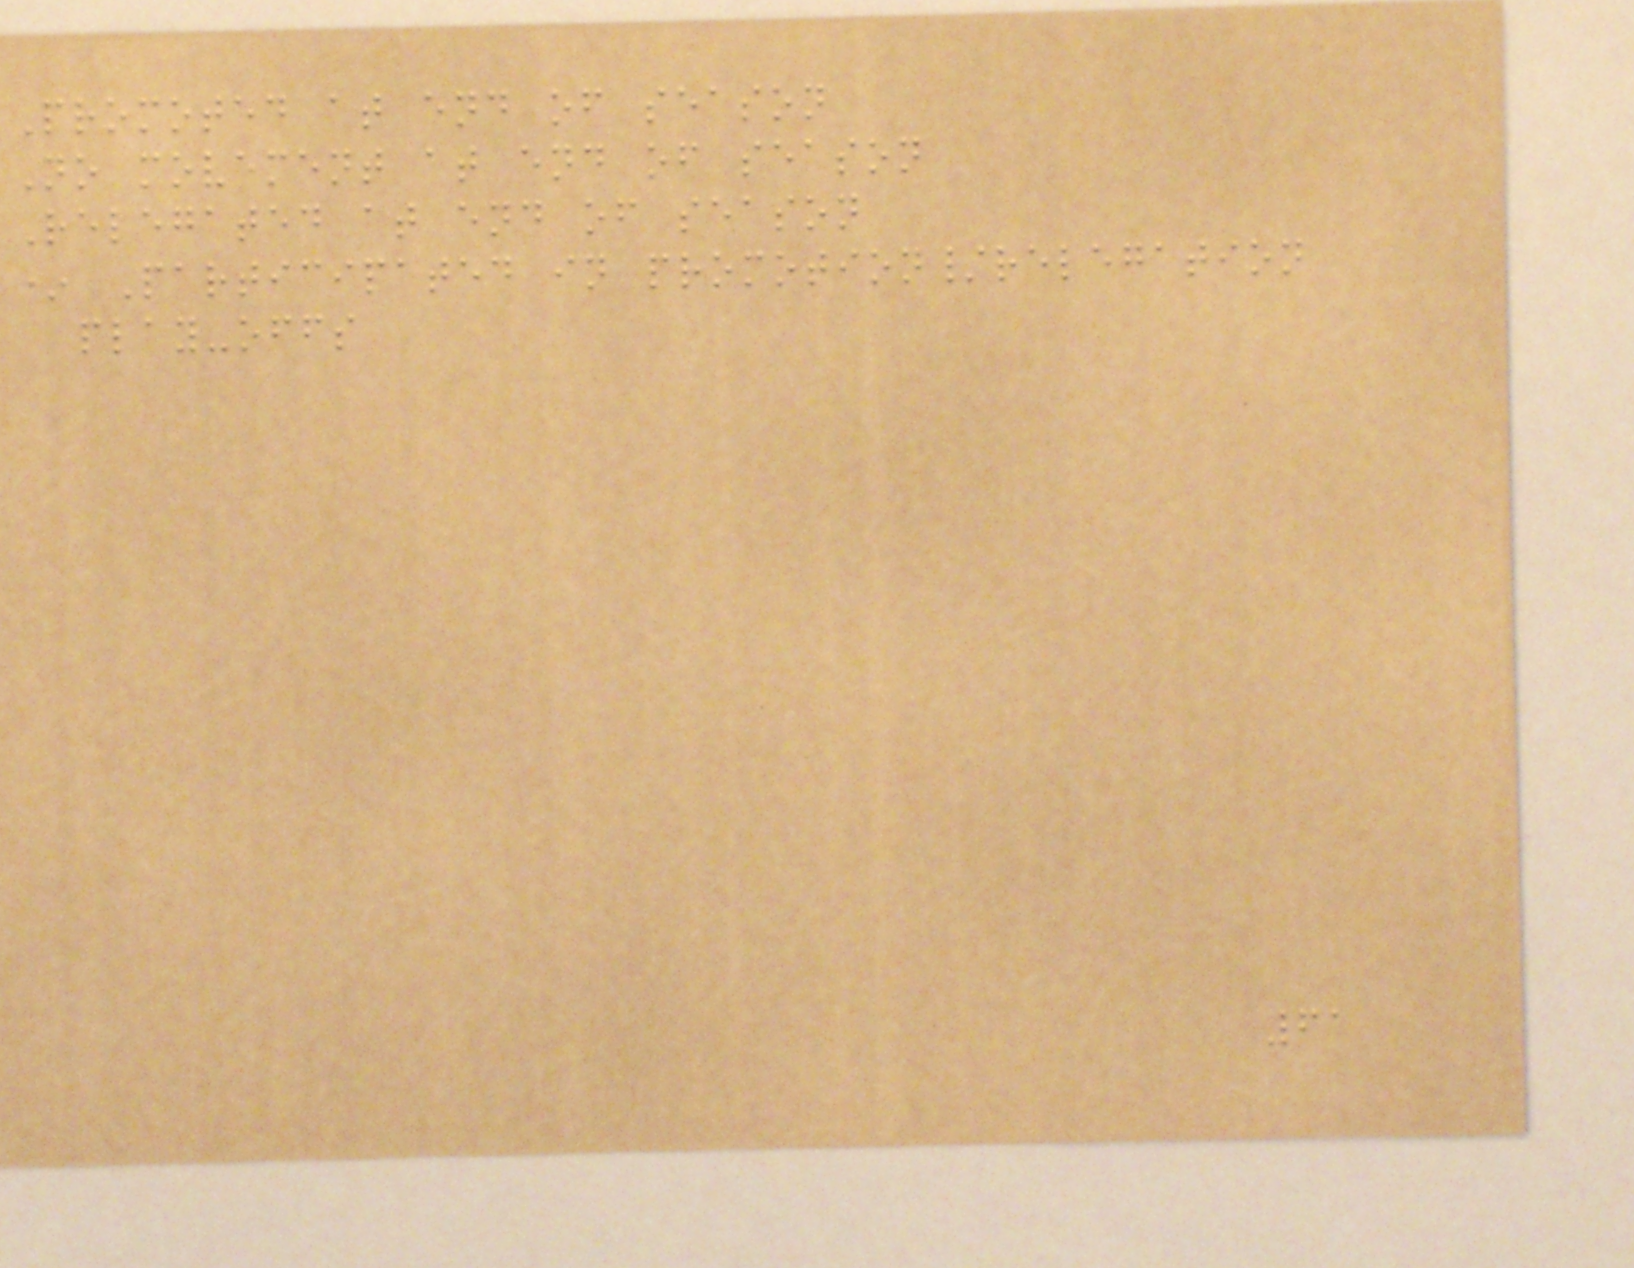Promoted at end of season
No movement at end of season
Relegated at end of season
* Participated in promotion/relegation
play-offs
61
